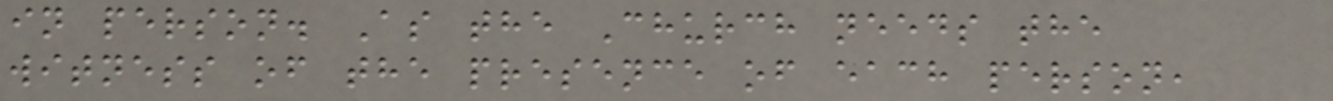in person. As the Church needs the
witness of the presence of each person,
